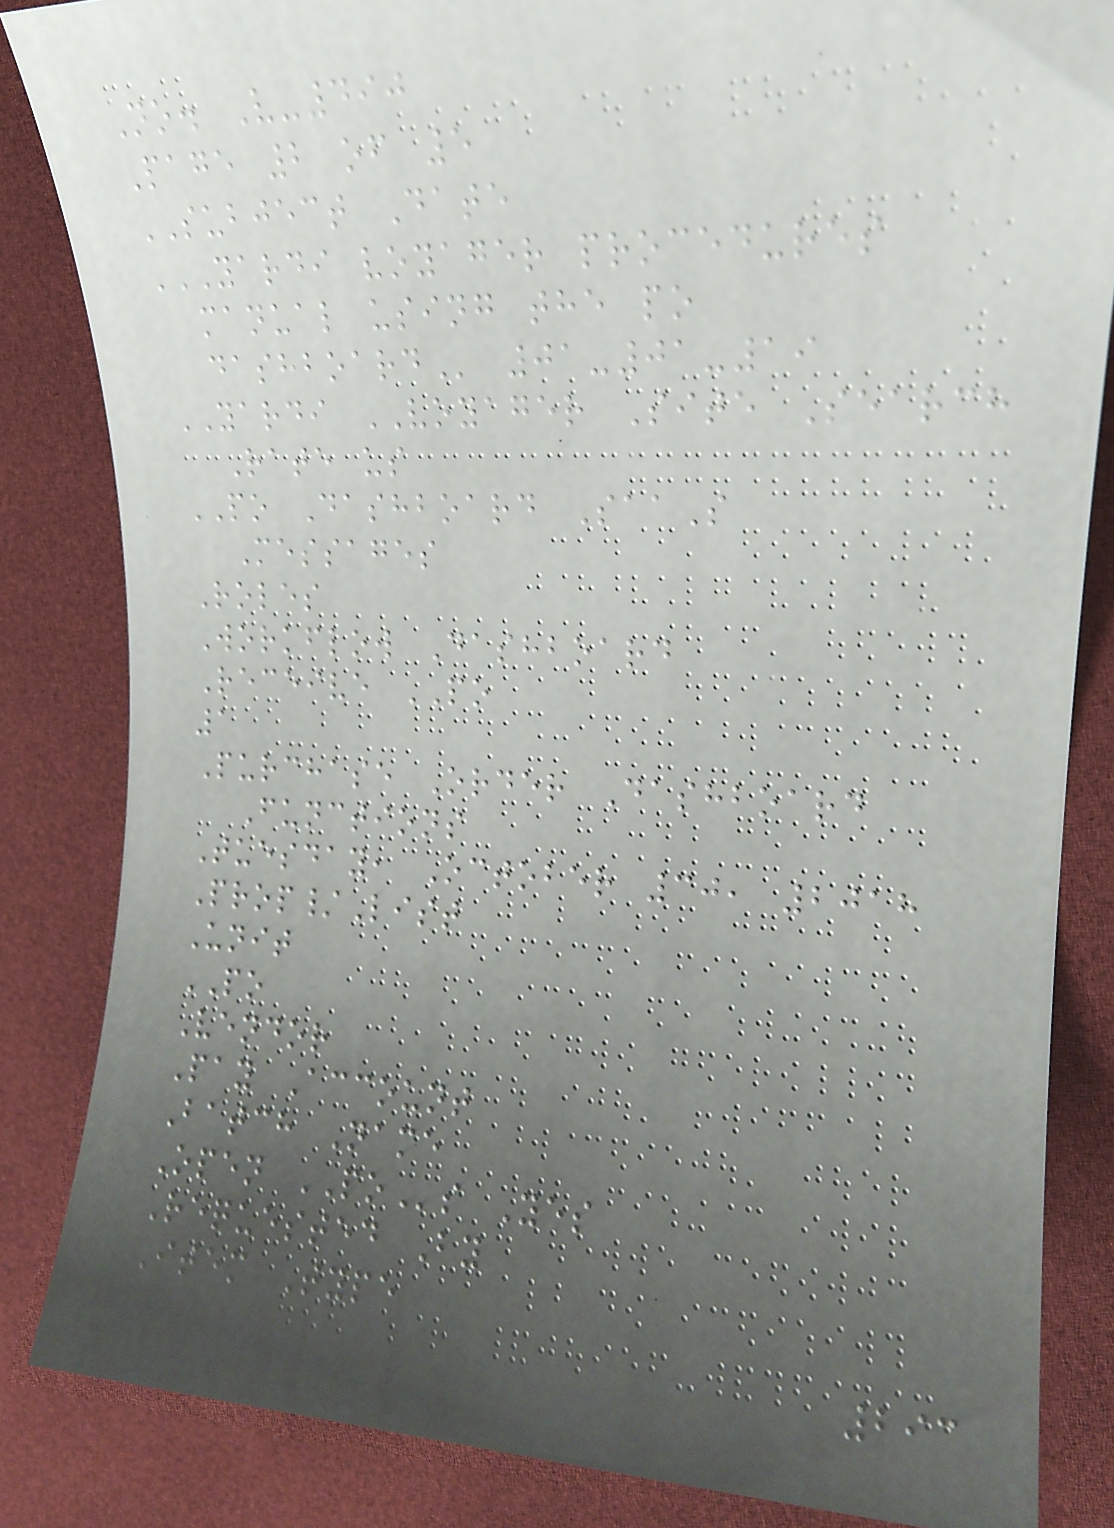No. V-490
Page 2 of 5
SUBJECT Date
YARDI VOYAGER PROCEDURES
MANUAL USING THE PO
DASHBOARD 01-01-19
YARDI VOYAGER Site Search
Rate us
PO Dashboard SaaS
Messages
Roles
Workflow Dashboard
Receive PO
1
Purchase Order Dashboard
Functions
Tuesday, October 30, 2018
Prop/List
Unit
PO
Vendor
Pay Account
Batch Name
Open POs Yes
Requested By
Item Type
293
